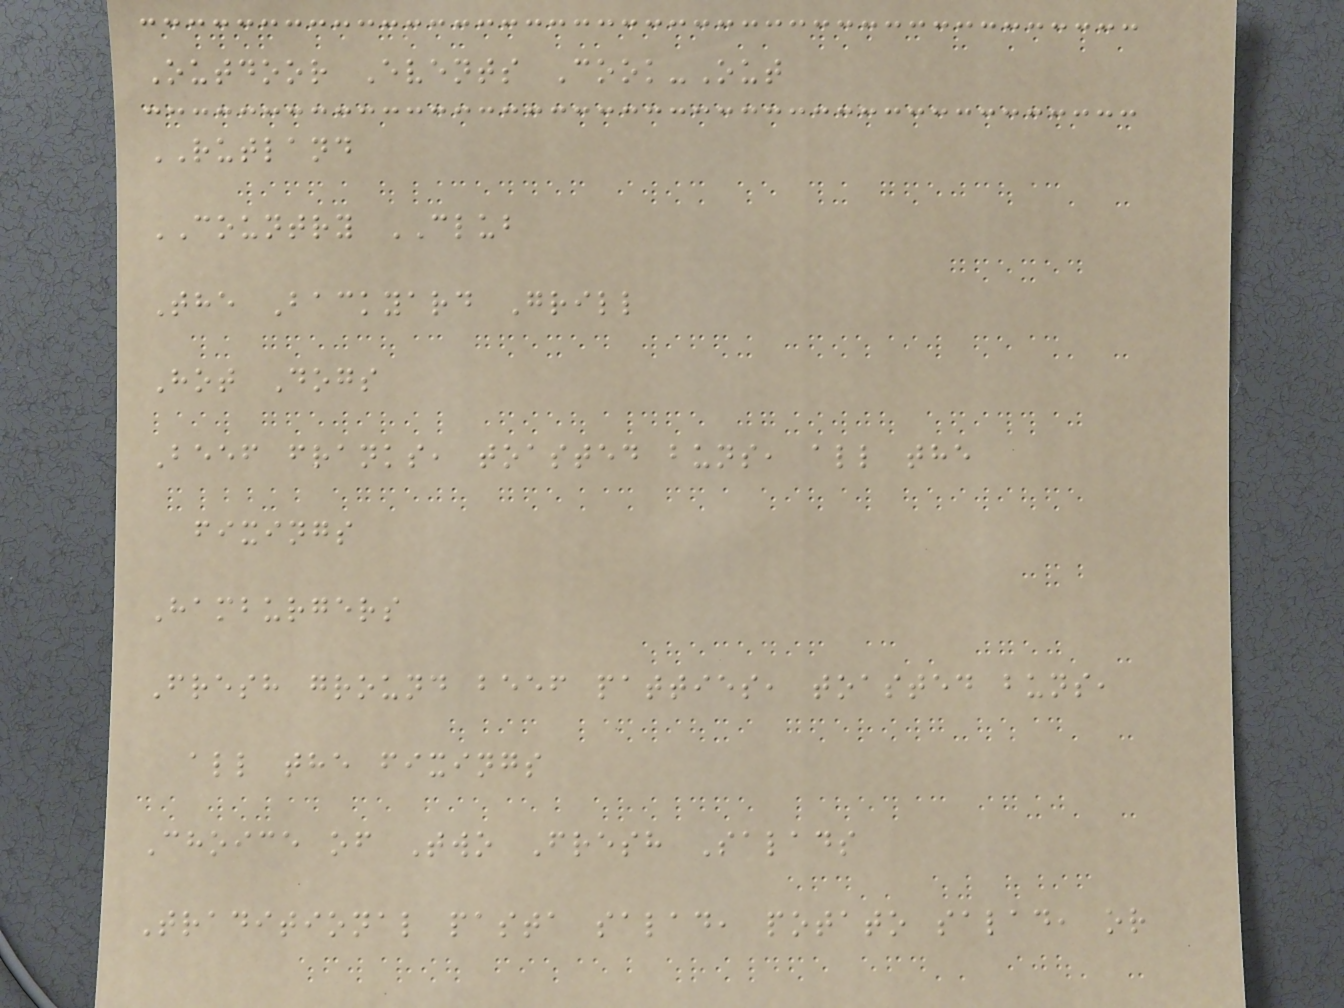Outdoor Events Cook-Out
RUTLAND
COUNTRY CLUB
The Backyard Grill
Hot Dogs
Beef franks, toasted buns, all the
fixings
Hamburgers
Fresh ground beef patties, toasted buns,
all the fixings
Choice of Two Fresh Salads
Traditional pasta salad, potato salad, or
